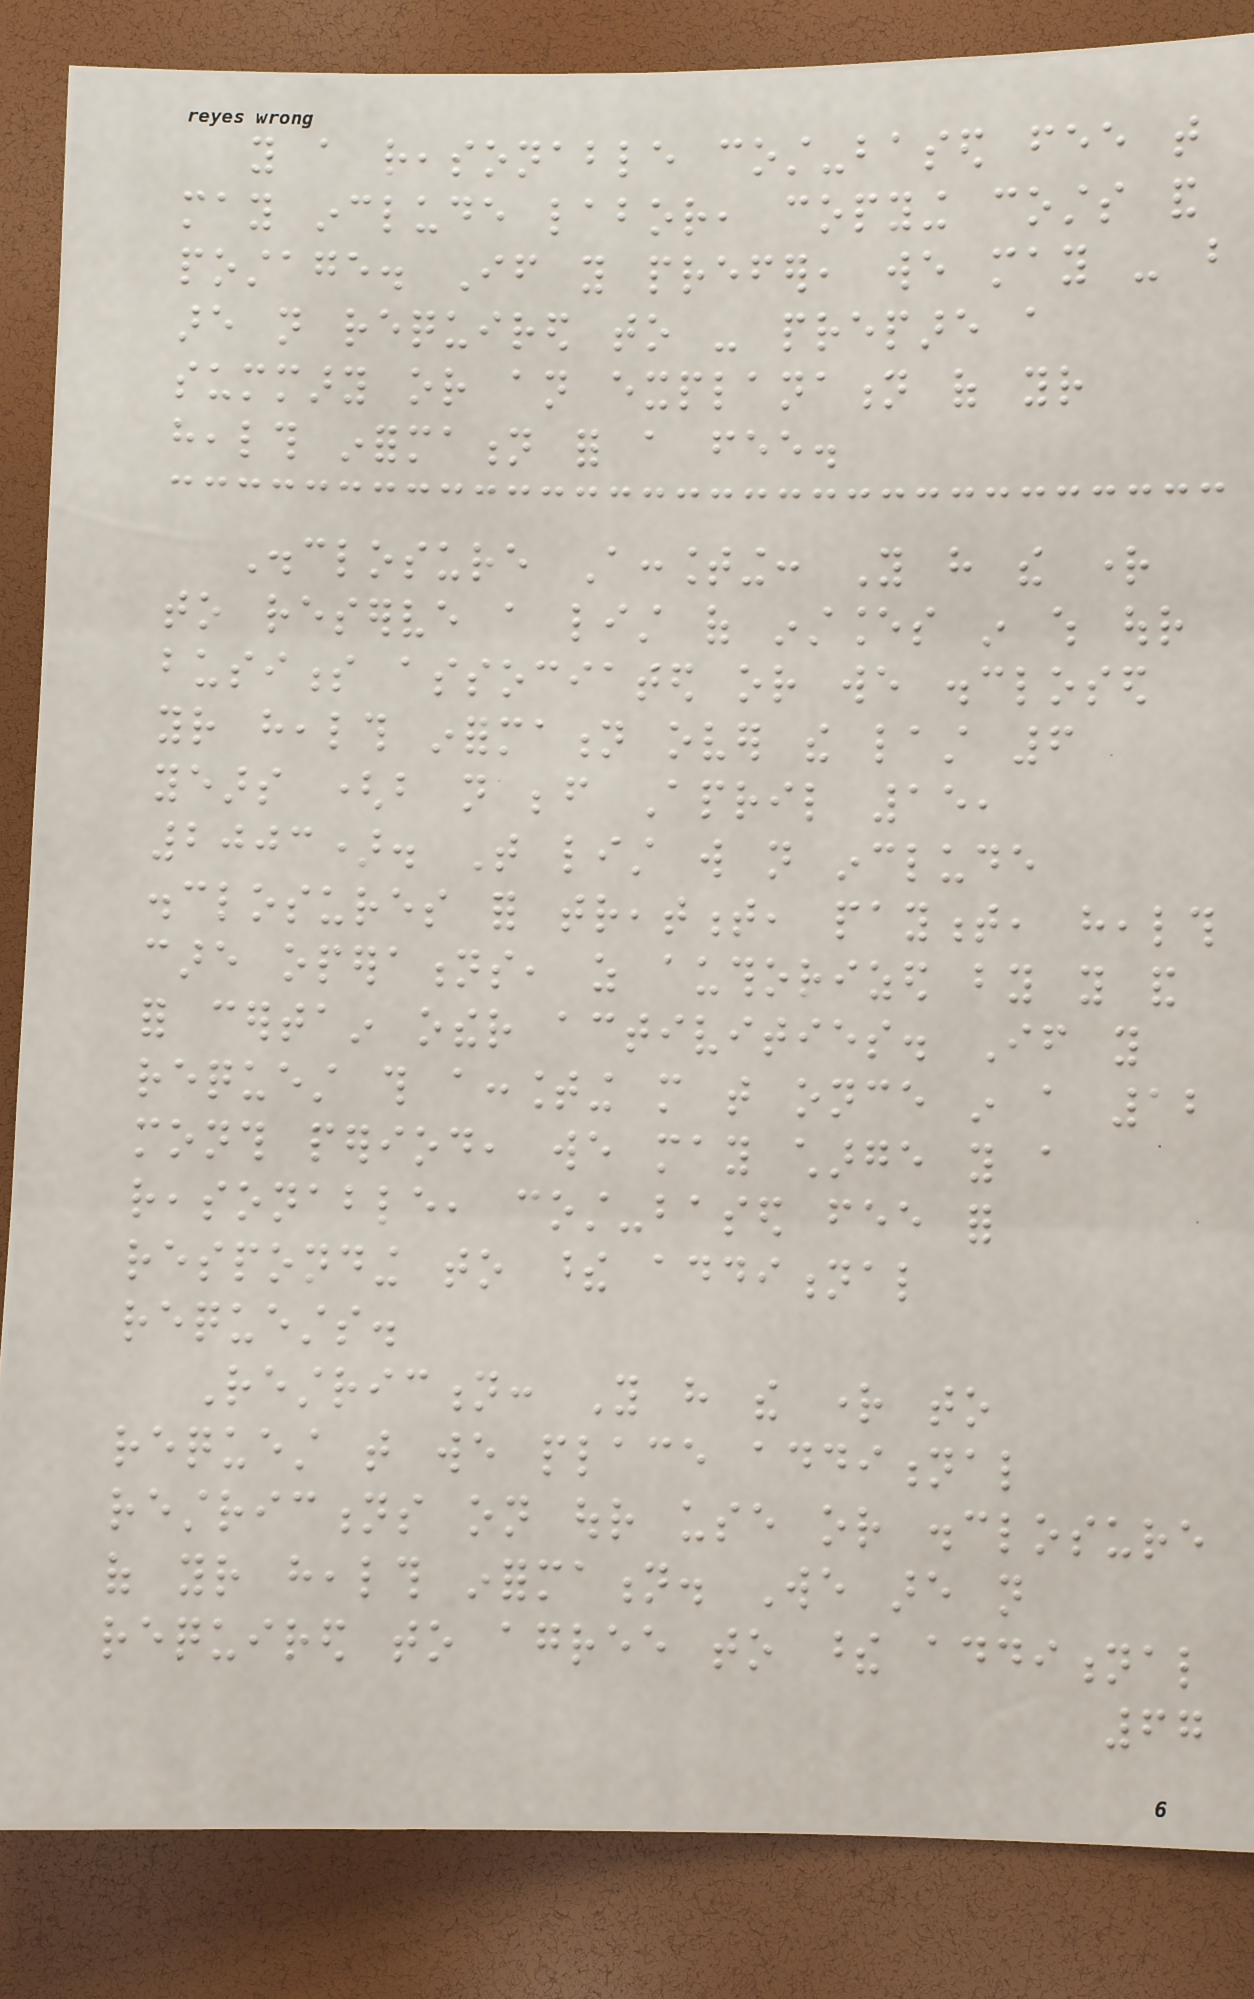you a reasonable cost-based fee that
may include labor, copying costs and
postage. If you prefer, we may - but
are not required to - prepare a
summary or an explanation of your
health information for a fee.
Disclosure Accounting: You have the right
to reserve a list of instances in which our
business associated or we disclosed
your health information over the last 6
years (but not before April 15,
2003). That list will not include
disclosures for treatment, payment, health
care operations, as authorized by you and
for certain other activities. If you
request this accounting more that once in a 12
month period, we may charge you a
reasonable, cost-based fee for
responding to these additional
requests.
Restriction: You have the right to
request that we place additional
restrictions on our use or disclosure
of your health information. We are not
required to agree to these additional
67
